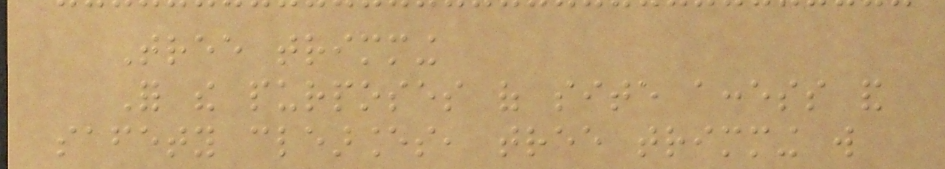Tree trimming
For the purposes of site access and
safety clearances, tree trimming will
